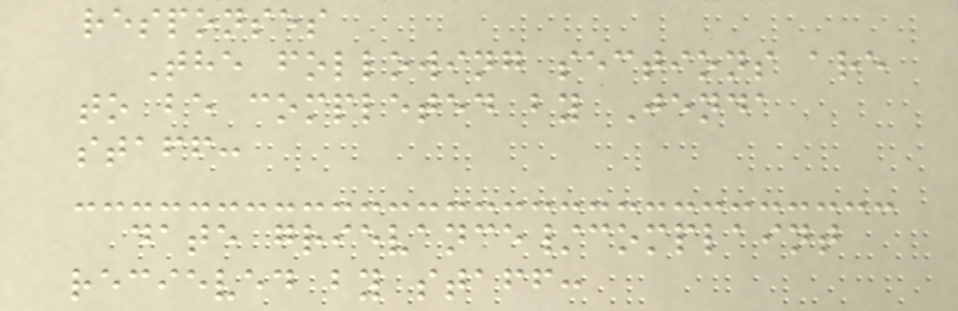responses
The following sections are
to be completed by Jenda
staff:
date grievance/complaint
recieved by staff:
